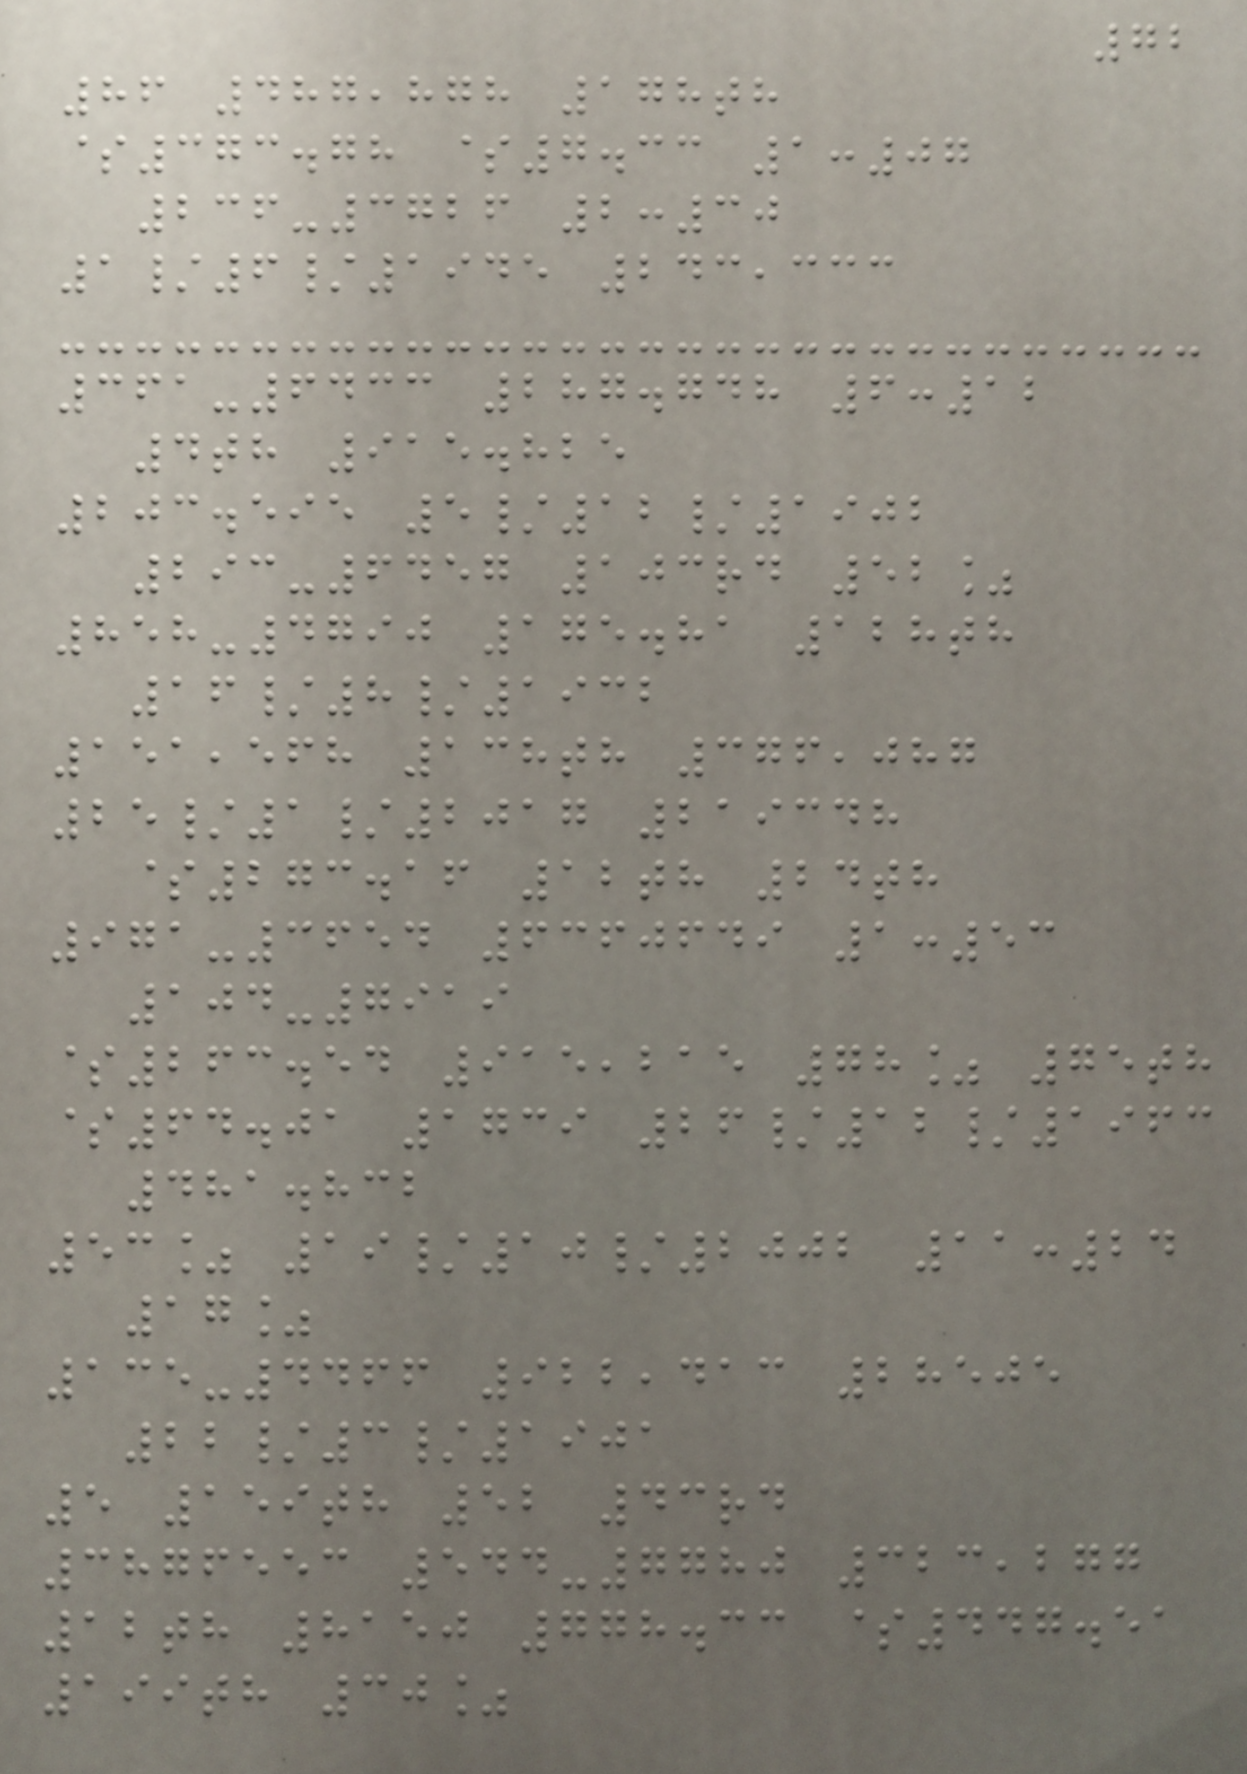72
86 487,878 178th
$373.78 $7.33 1:07
236-3726 2:30
1/6/1945 243,333
361-6433 287.748 6:12
4th 915.825
203.595 5/12/1902
293-6457 103rd 52%
858-4790 175.81 128th
16/8/1932
151,568 138th 376,087
25/1/2017 219348
$273.16 12th 24th
971-3654 6360649 1:53
104-7919
$263.54 915,215 78% 75th
$64.01 1739 26/12/1963
481.832
53% 19/10/2002 11:24
17%
135-4466 922,413 28505
22/3/1901
5 159th 52 43rd
3876553 544-7780 323,277
12th 8150 778.33 $447.51
199th 30%
